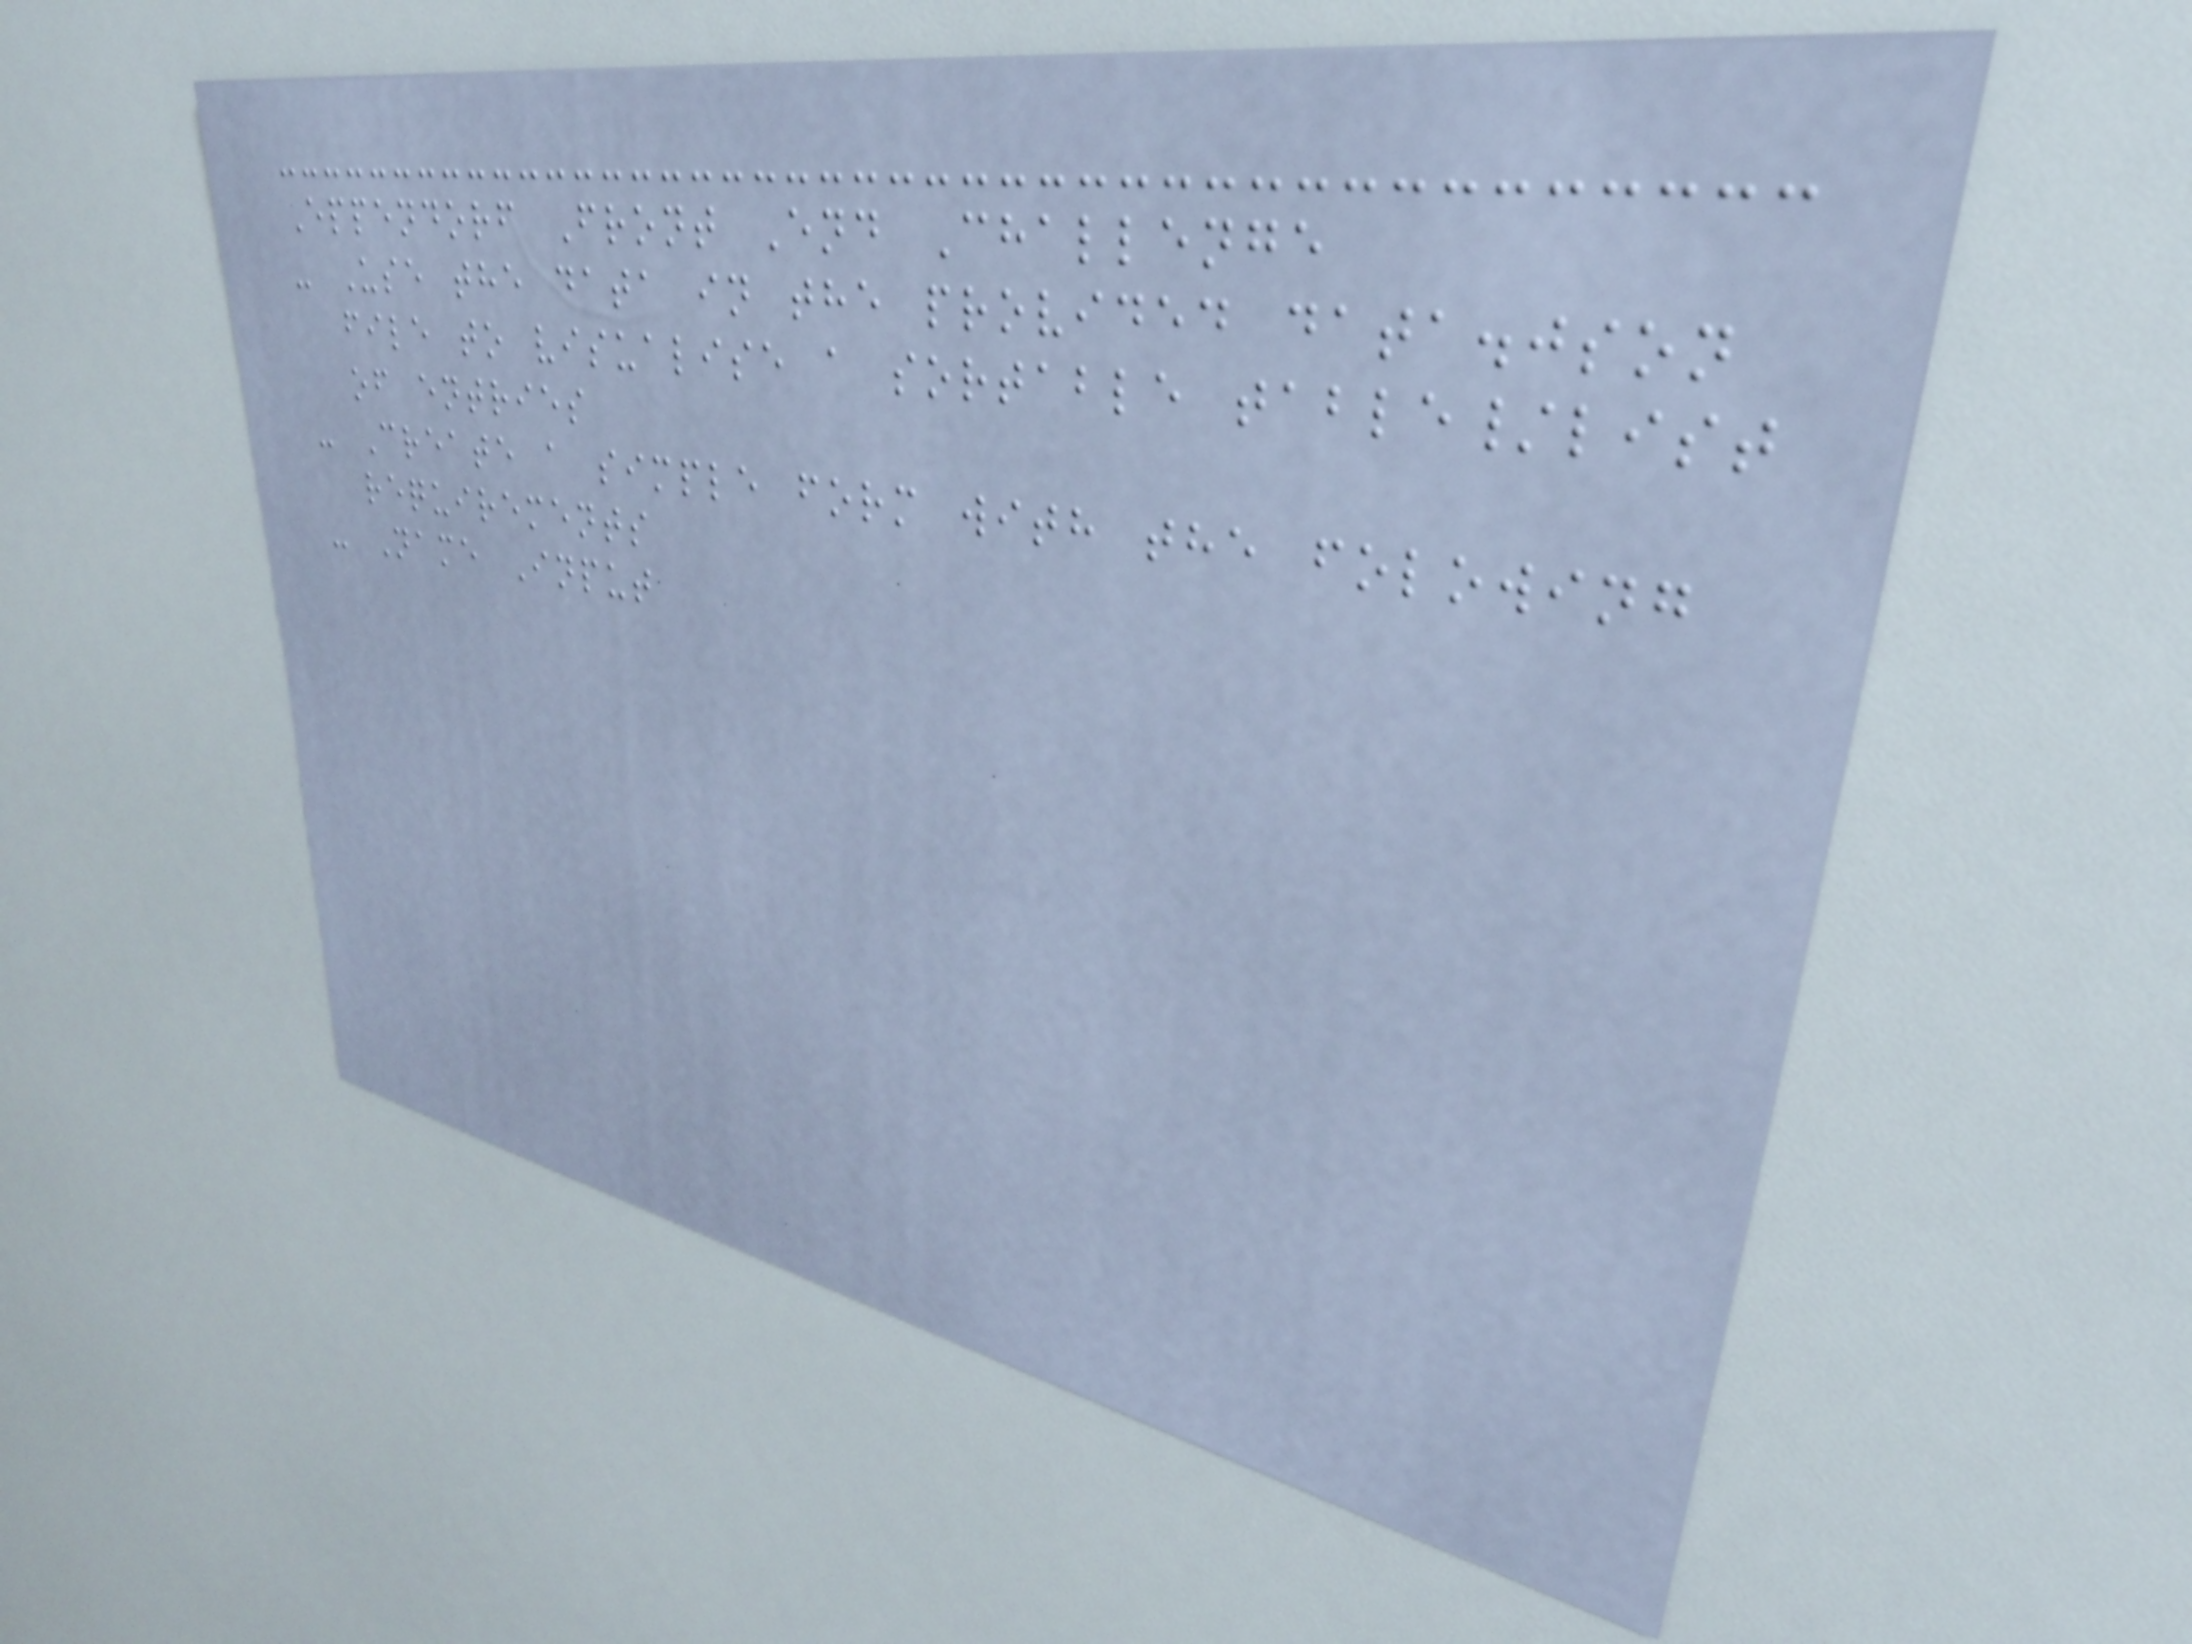Eppendorf Front End Challenge
- Use the data in the provided data.json
file to visualise a sortable table/list
of entries
- Create a simple form with the folowing
requirements
- Name Input
